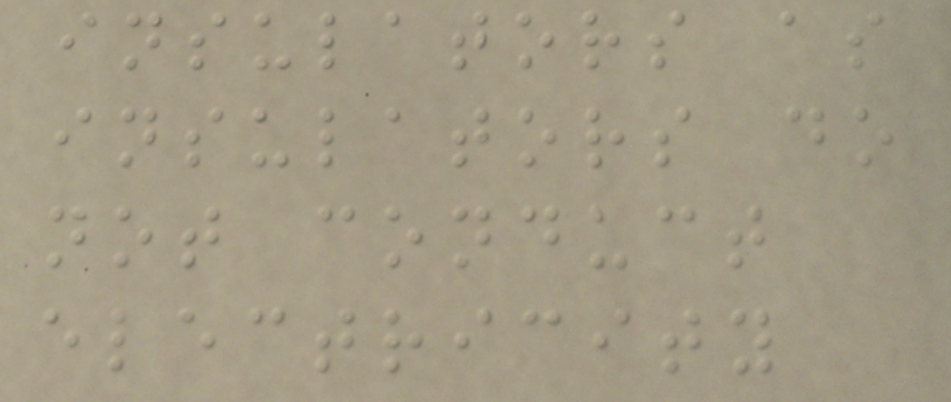insulators as
insulators do
not conduct
electricity
